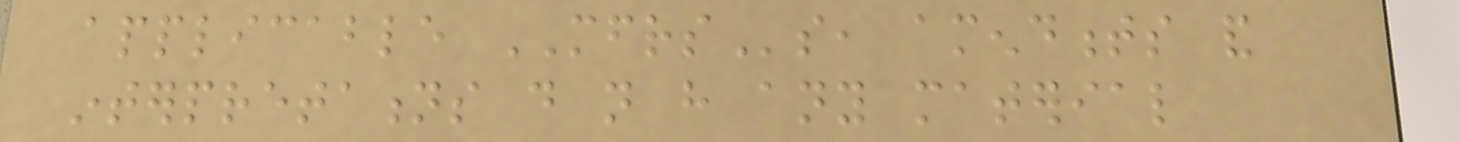applicable MFRSs, amendments and
interpretations do not have any material
